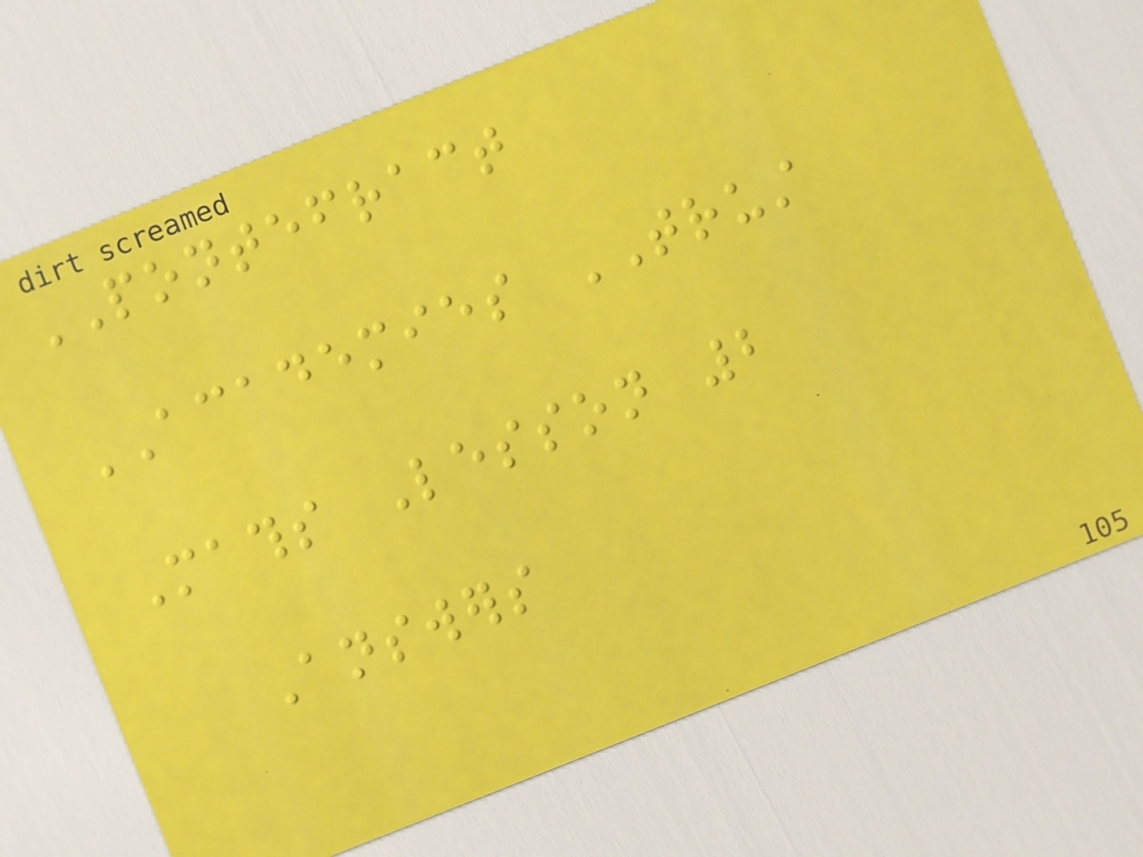PONTEFRACT
ACADEMIES TRUST
Maths Lesson 2
Answers
